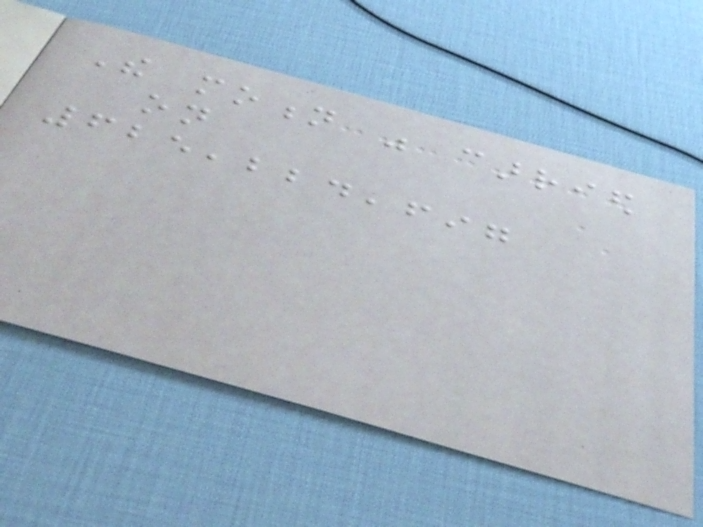The motion was carried
on
625,224,697
